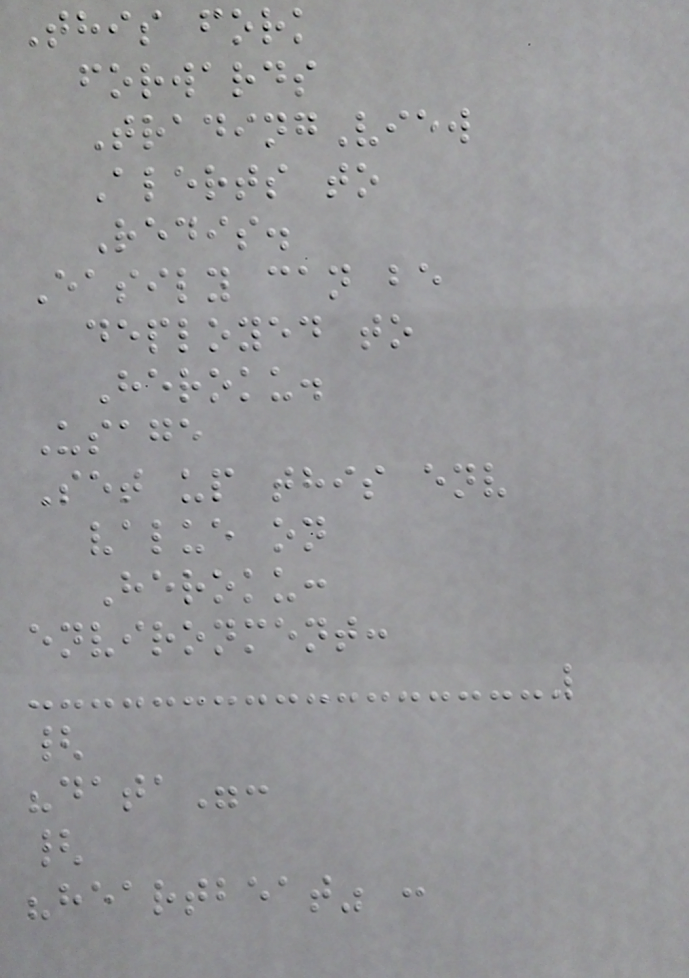This fork
forwards
TradingView
Alerts to
Redis.
Easily can be
deployed to
Heroku.
Usage
Set up this env
value on
Heroku:
environment:
{
"data":
{
"heartbeat" :
